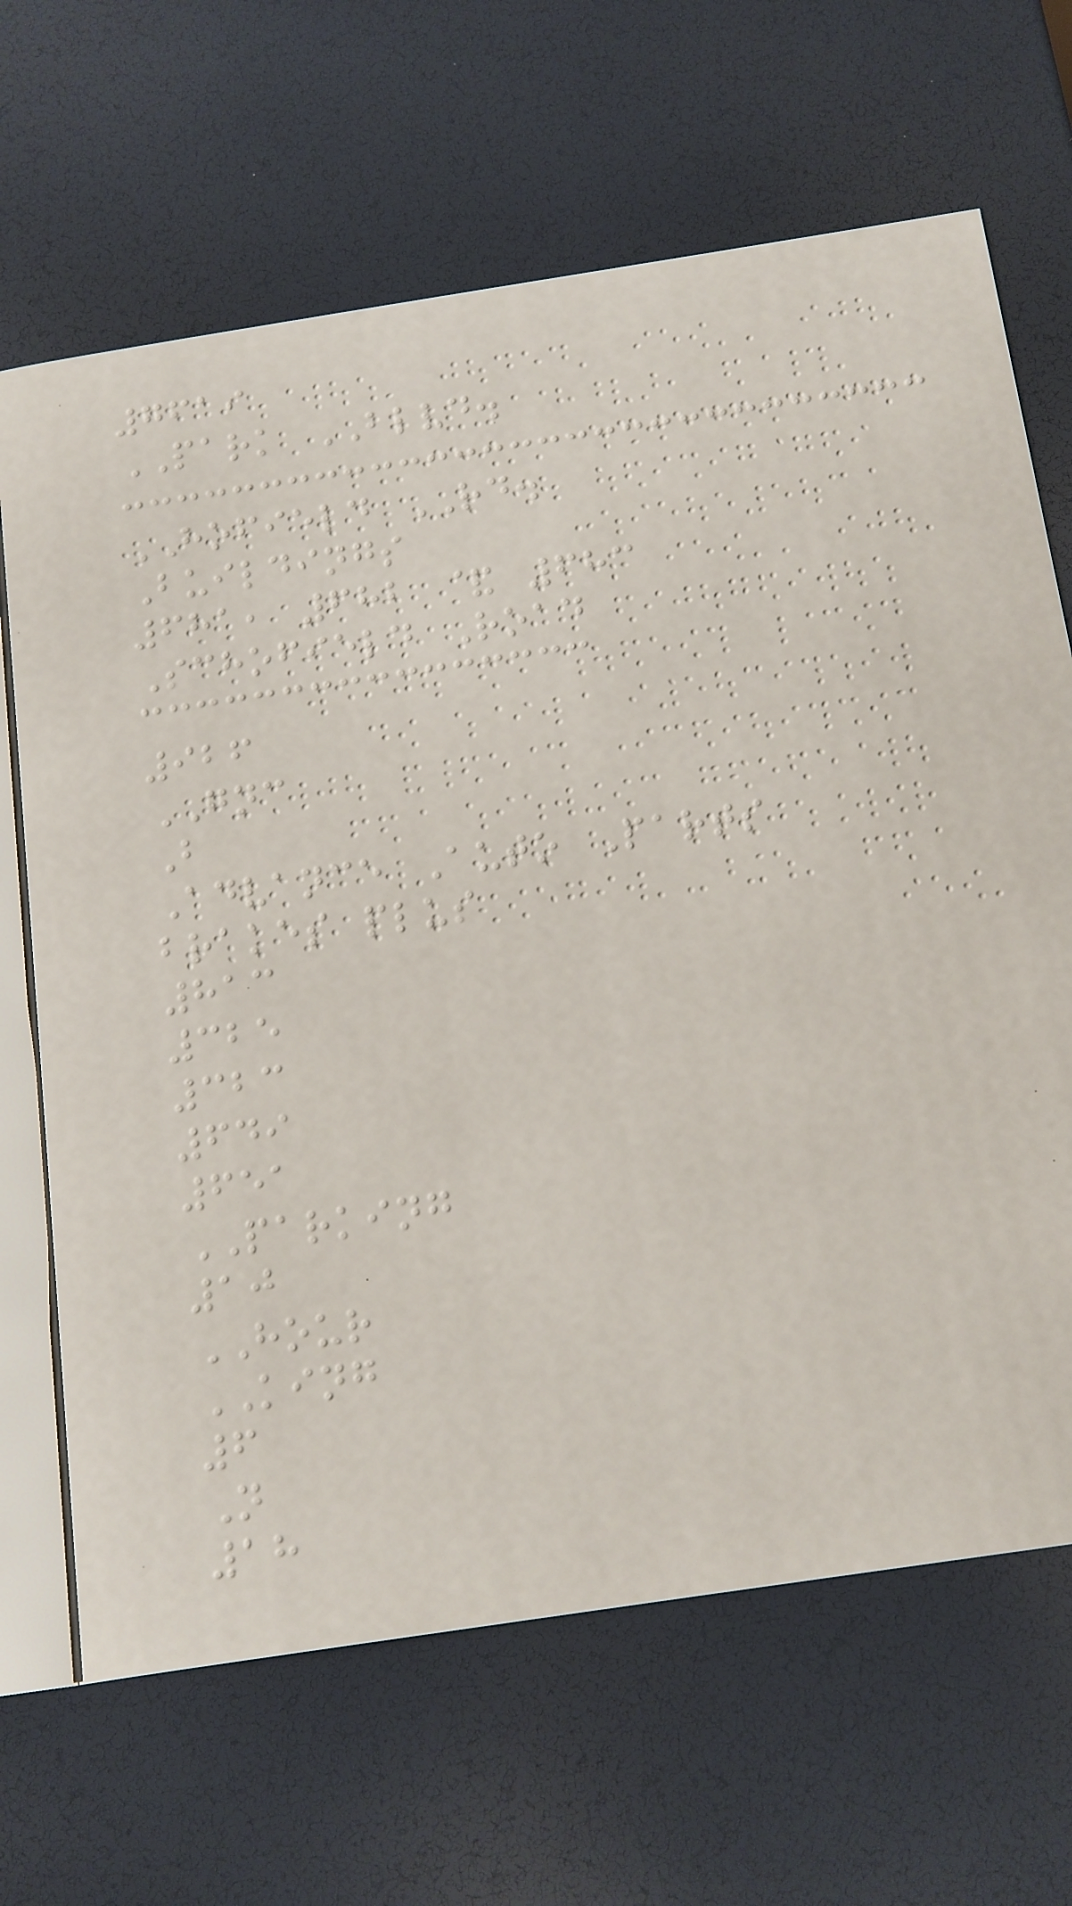7619
PARK BLVD.
HOFIELD RD.
Buildings
681, 682 & 683
Schofield Road
926
GNC
B
Advance Auto Parts
brakes plus
813
325
323
649
651
PARKING
10
HOUR
KING
6
N
18
